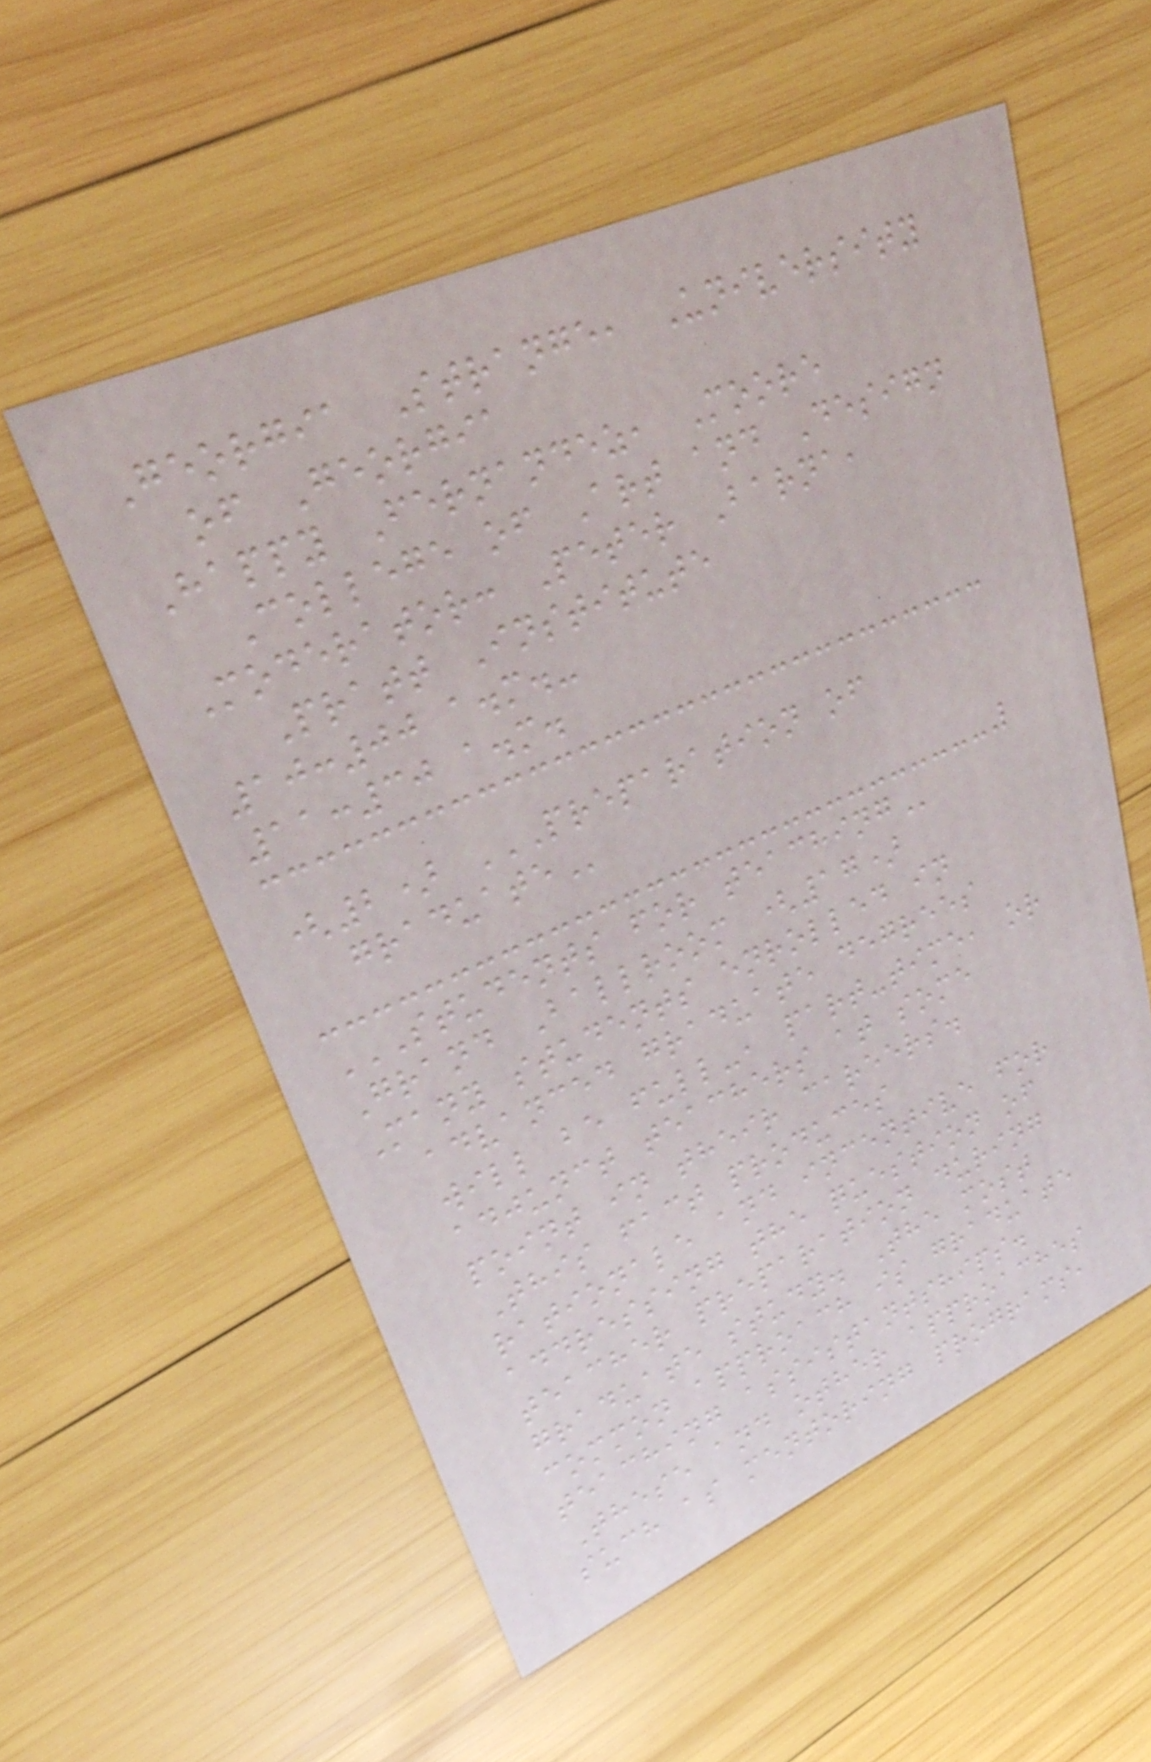Georgia Strange, University
of Georgia
Happy Fernandez, Moore
College of Art and Design
Moderator: Peter Barna,
Pratt Institute
10:00 a.m.-
11:30 a.m.
(2) PREPARATION OF
GRADUATE
STUDENTS FOR TEACHING
Grand Ballroom (17)
Many students enrolled in
advanced graduate degrees
will be full-, part-time, or
adjunct teachers at some
point in their careers.
This fact produces
rationale and incentive for
addressing the question of
teacher preparation during
graduate study. The most
common approach is graduate
teaching assistantships.
These and other approaches
such as mentoring programs,
